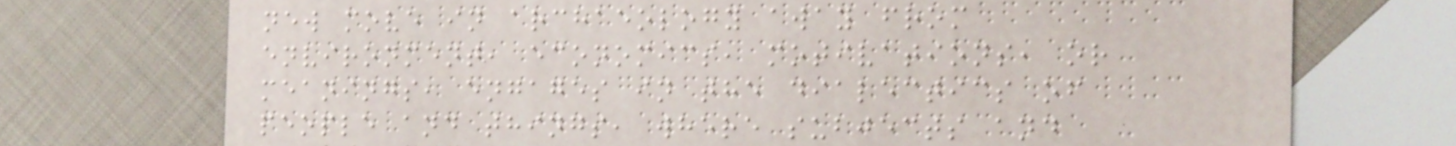new move in archaeology away from
environment, economics, motivations, or
meanings, engages in the dialectics of
people and things, where subjects and
